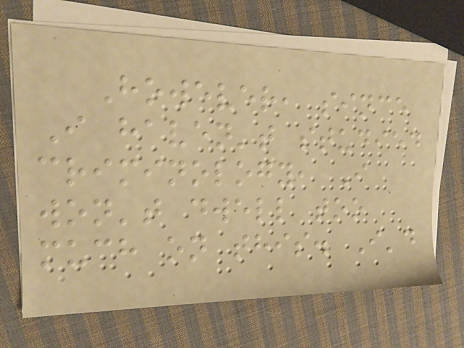However, since
I haven't studied
criminology, I
won't dwell too
much on this. I'd
